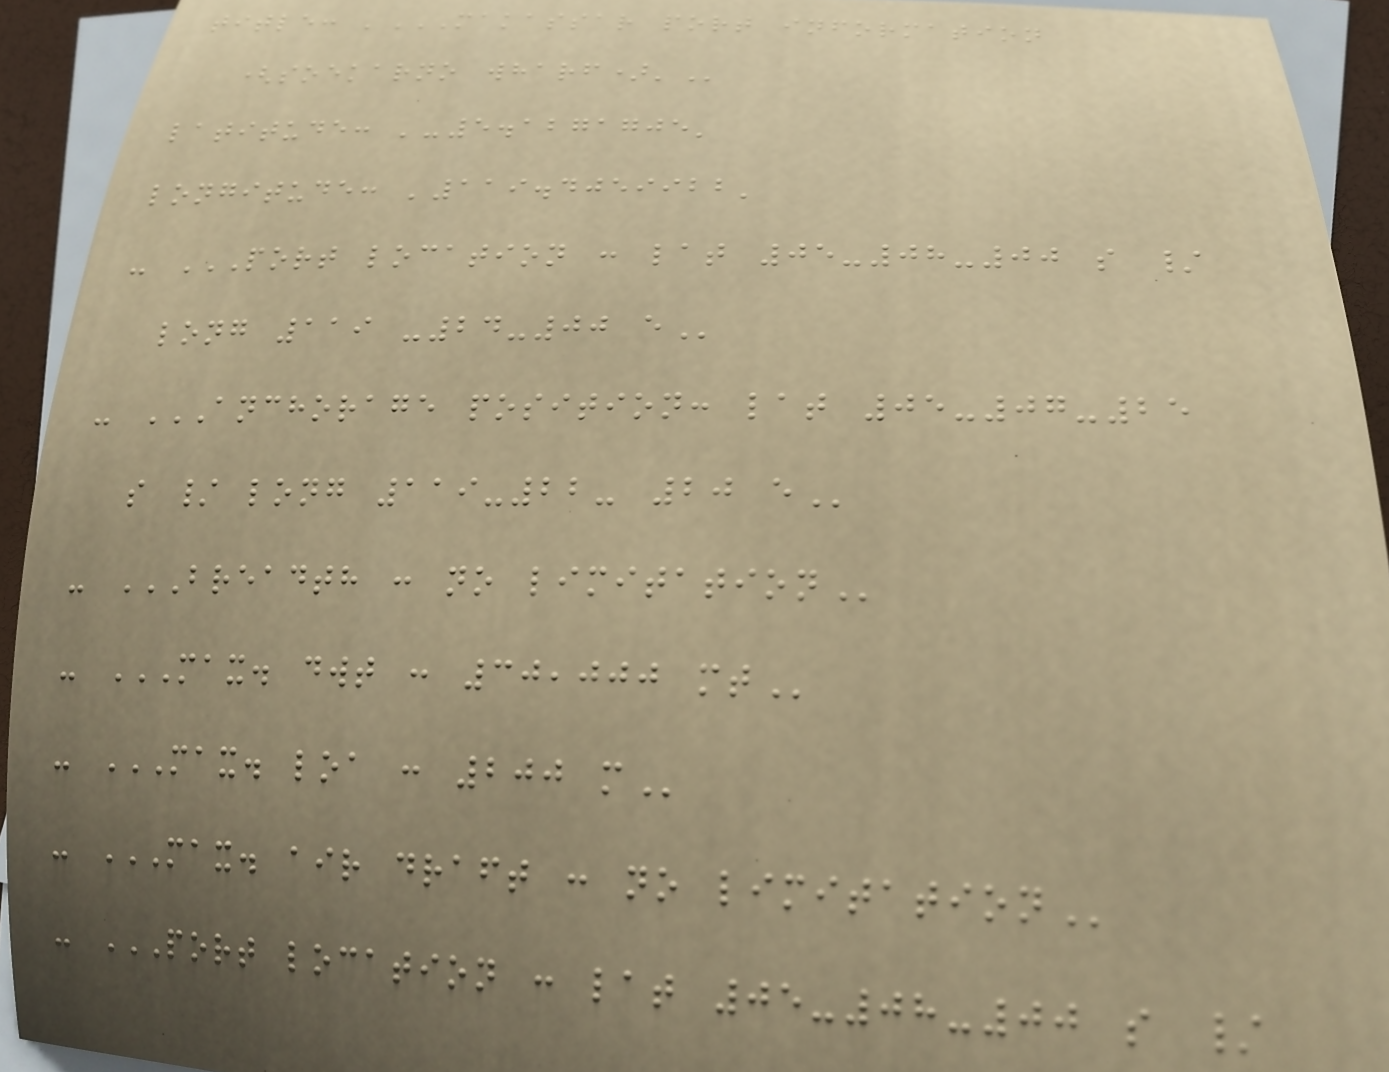title: 'MAKASSAR PORT INFORMATION
(SOEKARNO WHARF)'
latitude: '-5.1271705'
longitude: '119.4059922'
- PORT LOCATION : LAT 05-08-00 S /
LONG 119 -24-00 E
- ANCHORAGE POSITION: LAT 05-07-25
S / LONG 119-22- 20 E
- BREADTH : NO LIMITATION
- MAX. DWT : 30,000 MT
- MAX. LOA : 200 M
- MAX. AIR DRAFT : NO LIMITATION
- PORT LOCATION : LAT 05-08-00 S /
